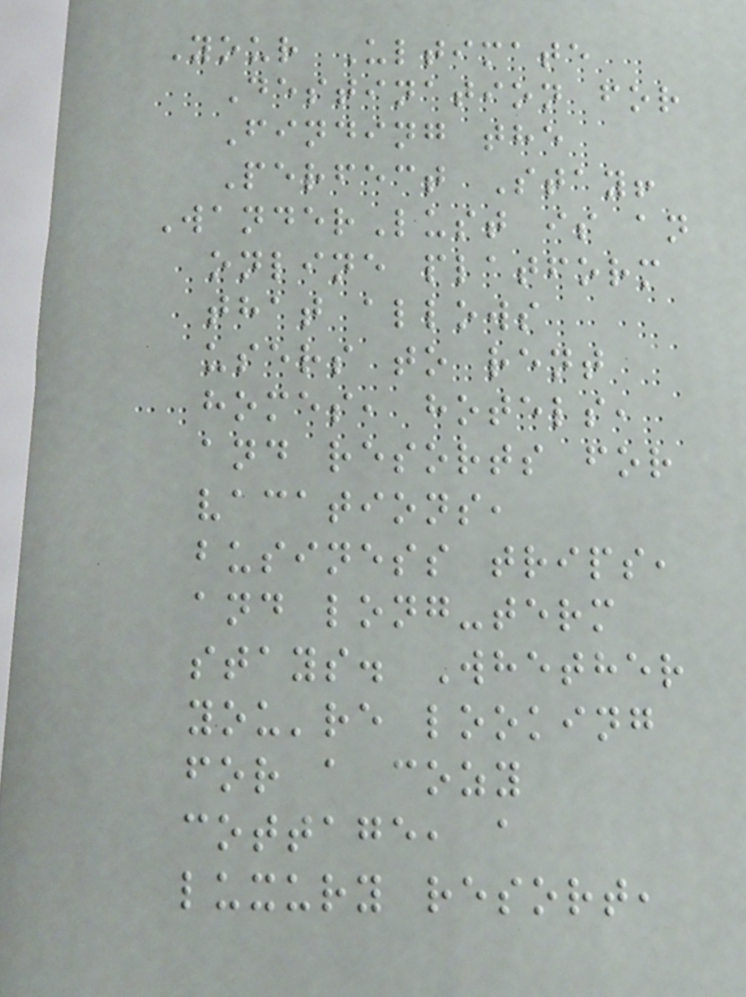Your Ultimate
Destination for
Finding the
Perfect Stay!
WanderLust is an
online platform
that allows
users to rent
homes, hotels,
and resorts for
vacations,
business trips,
and long-term
stays. Whether
you're looking
for a cozy
cottage, a
luxury resort,
